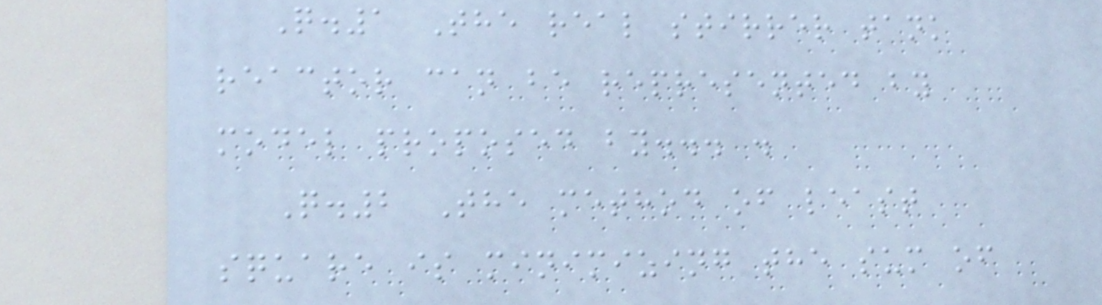Q.1 The real stirrer tank
reactor can be represented by
model proposed by... .
Q.2 The method of least
square is minimizing the sum of
